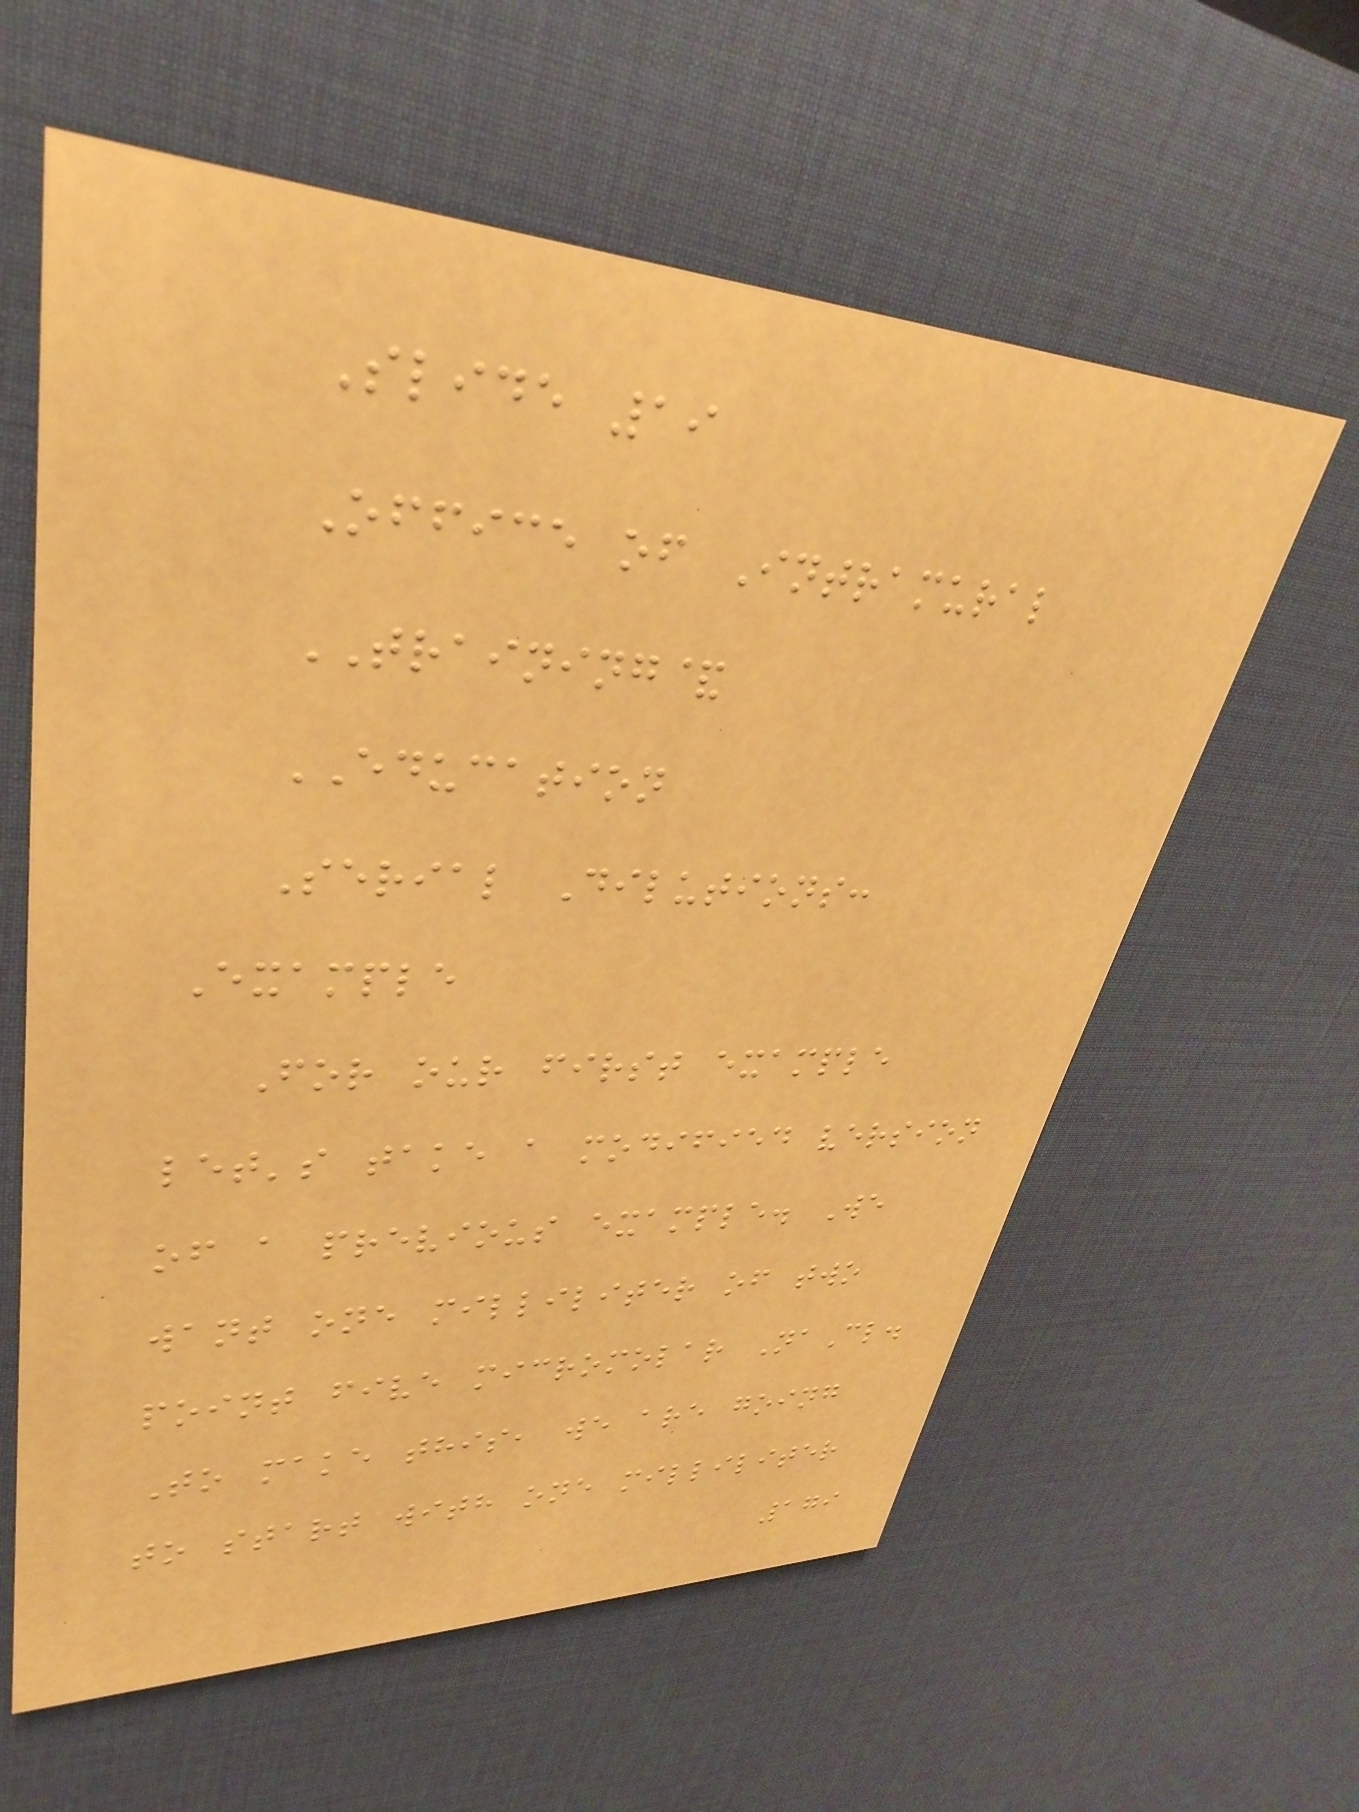Slide 19
Office of Intramural
TRAINING&
EDUCATION
Serial Dilutions:
Example
For our first example
let's take a modified version
of a previous example. We
want one milliliter of two
point five micromolar NaCl.
To make this, we are going
to start with one milliliter
179
